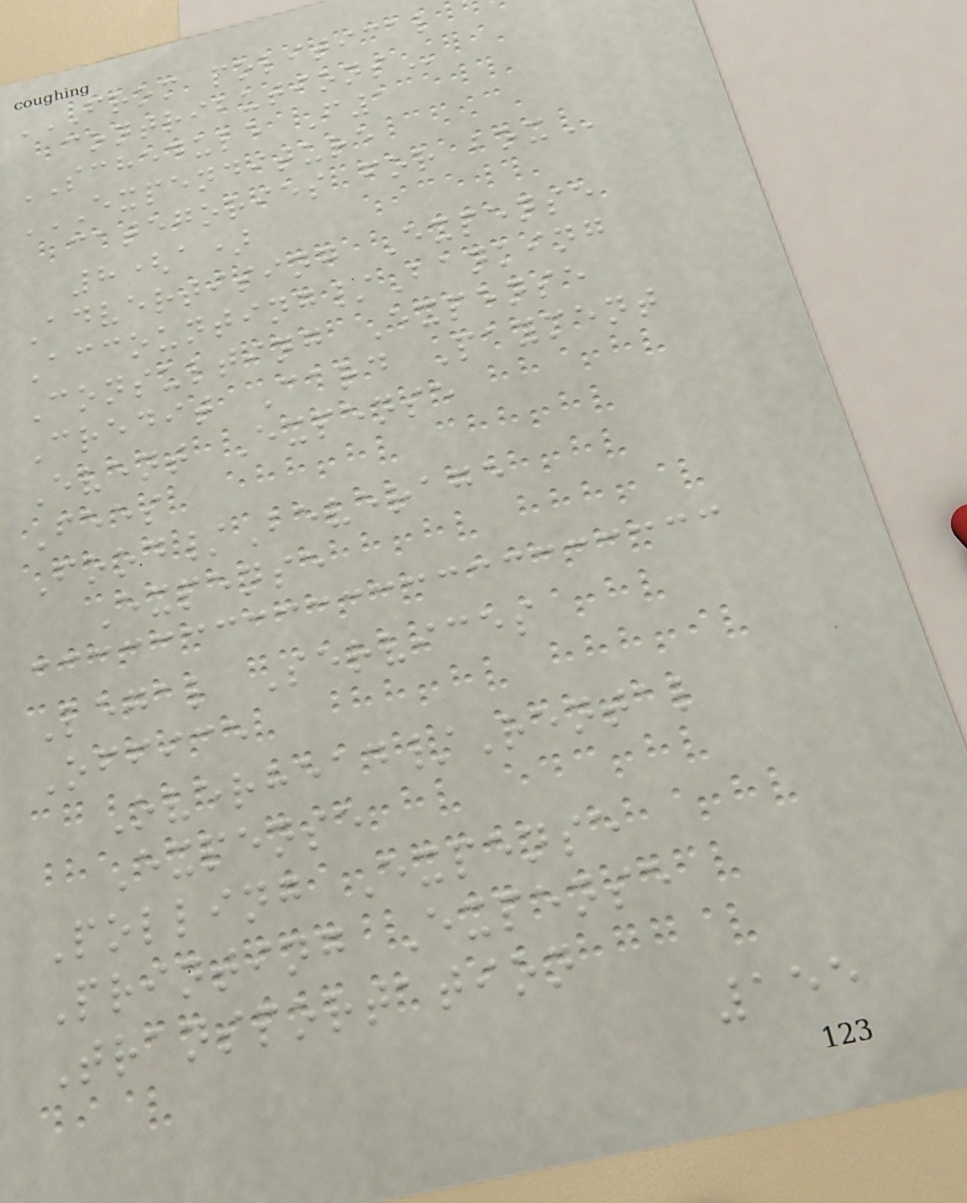FROM POLITICAL
CONTRIBUTIONS
SCHEDULE F1
EXPENDITURE
CATEGORIES FOR BOX
8(a)
Advertising Expense
Accounting/Banking
Consulting Expense
Credit Card Payment
Event Expense
Fees
Food/Beverage
Expense
Legal Services
Office
Overhead/Rental
Expense
Polling Expense
Printing Expense
Transportation
155
